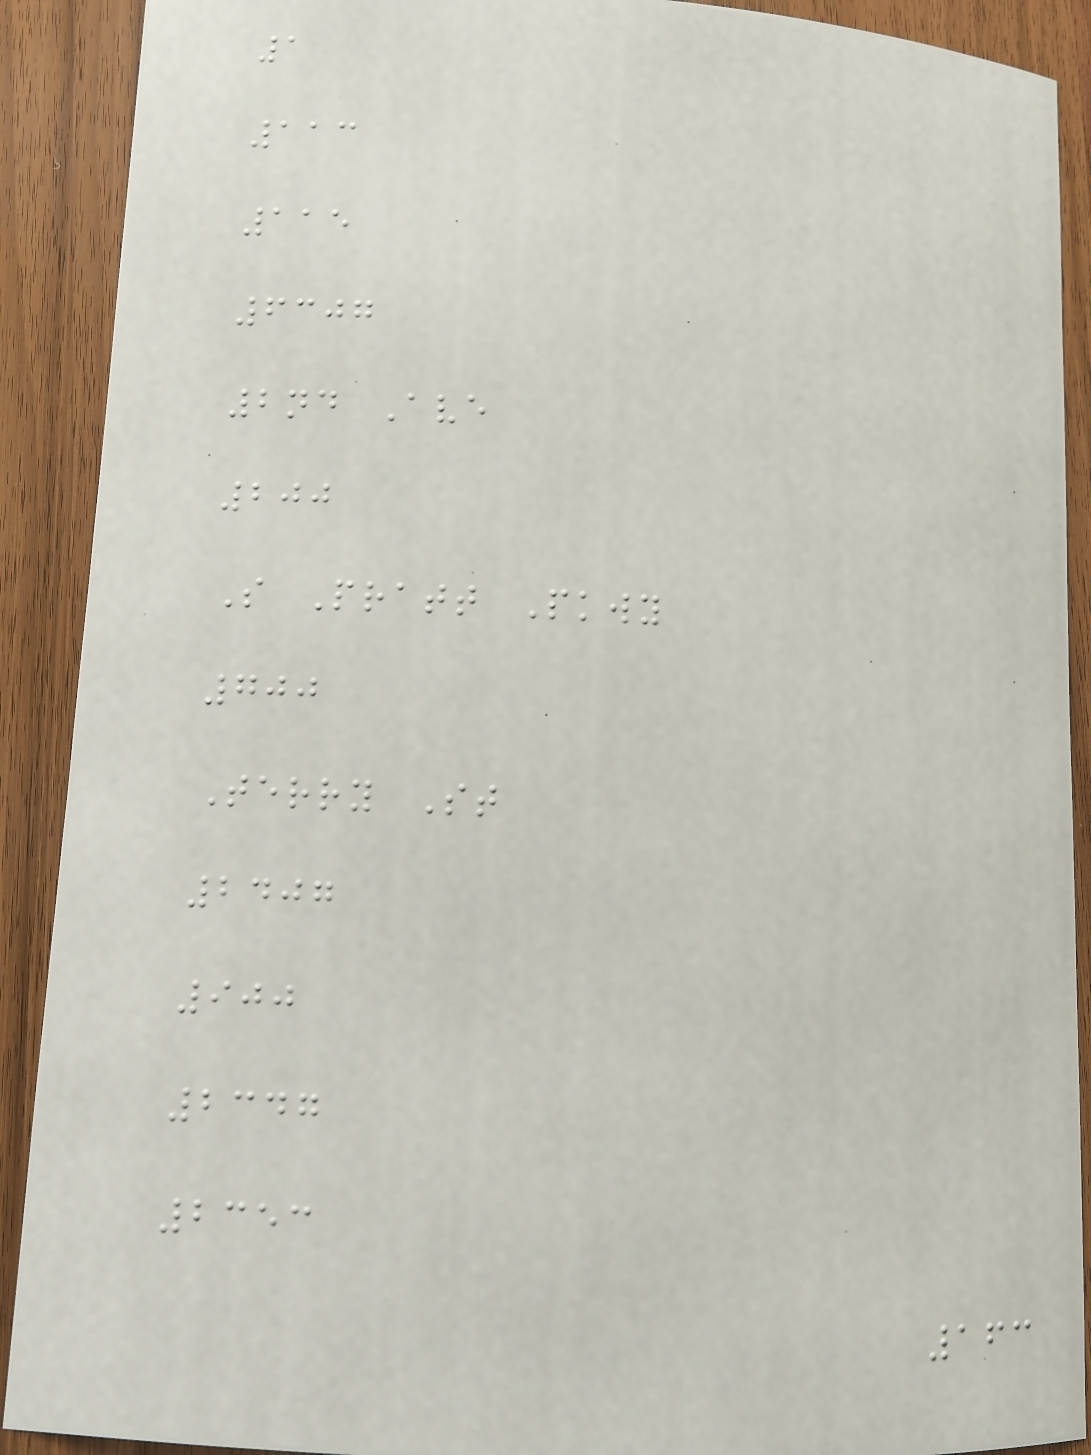1
113
115
6307
2nd Ave
200
S Pratt Pkwy
700
Terry St
2407
900
2347
2353
163
